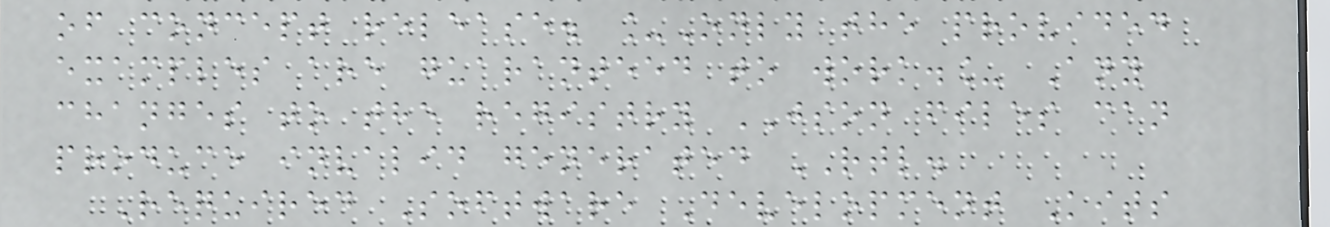of concept release. _Only the provided
examples are guaranteed to work._ Any
changes to the registry JSON files can
produce invalid generated RTL.
Required Software Development Kits
